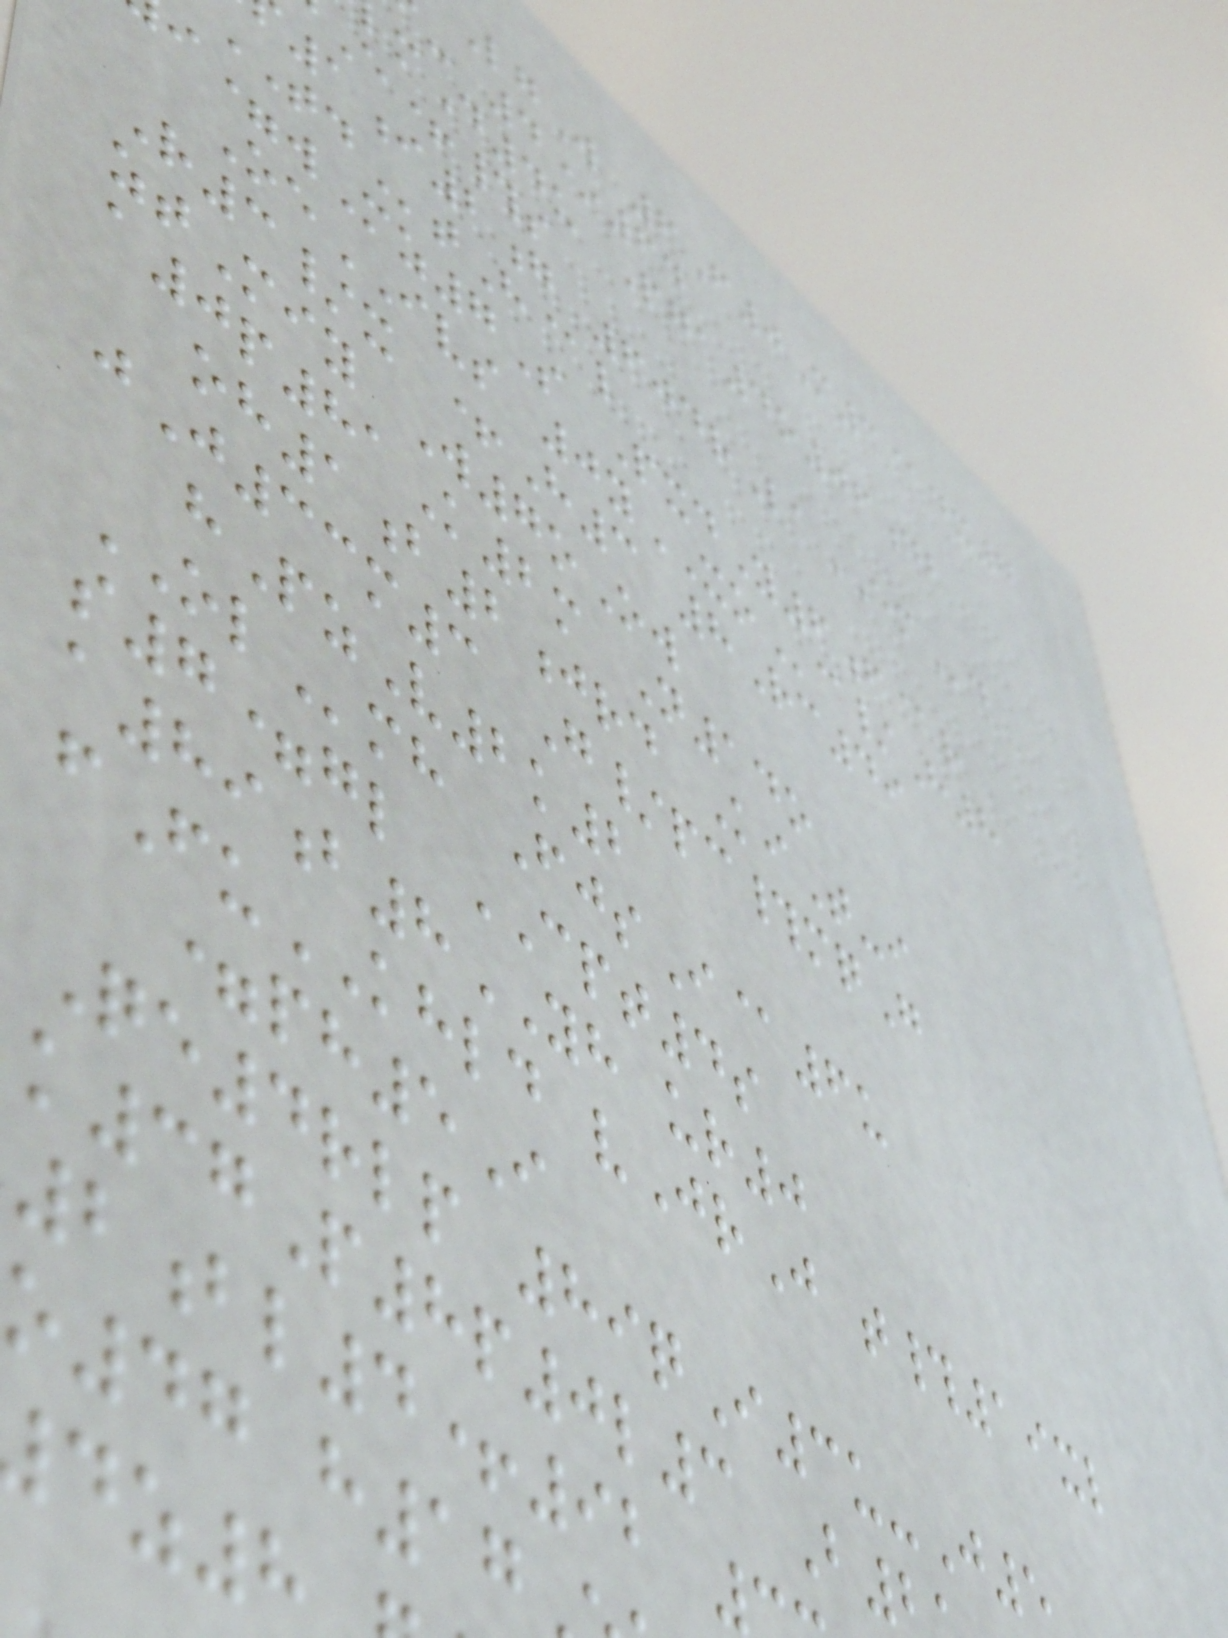LgW 6F0M3@dx7
- 4*64
mD4u Pga4o06db
E+#s
1i2g 604rLaEMd
tH@l
=wMz7S PxdY6f@r
OeIVS 0yXOc/H8
R3/x +H3 8Rc49
ztMiy W7oOw
a0p81K2m N14o
oh1b2jrd KiT-i
jJ33m3 G/pc#mqG
hPzV2k2
OLmh FjsI@6u
s7=gl CPT4s
a89b8YH ur0
fFuKHLD vJrJ t#19xl
=ph5I
Qe4rlp 89qI3u-J5
k37P8p0l3 B
2bl4+92
o47 h17
